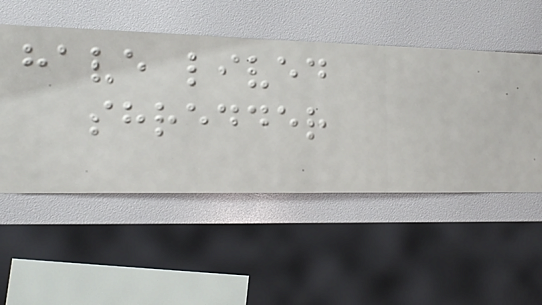have lived
shredder
